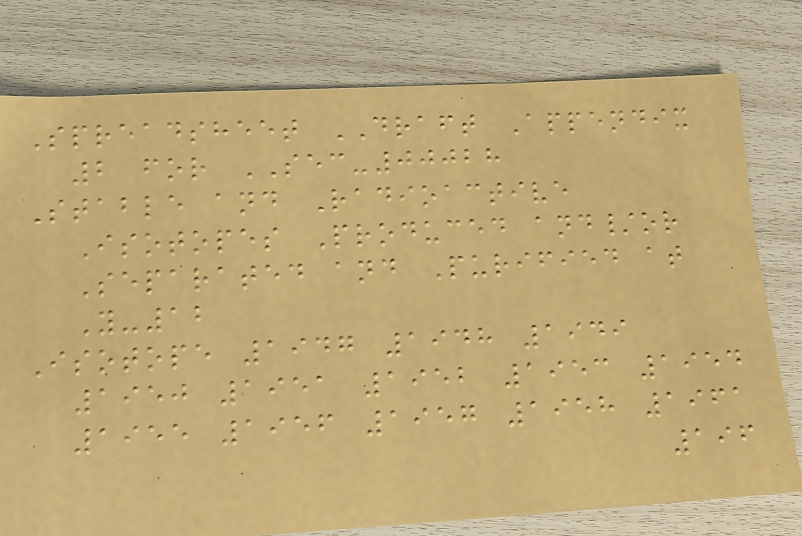Spreadsheet DRAFT Appendix
2 for SEC-00028
Stable and Radioactive
Isotopes Produced and/or
Separated and Purified at
Y-12
Isotope 1947 1948 1949
1950 1951 1952 1953 1954
1955 1956 1957 1958 1961
196
